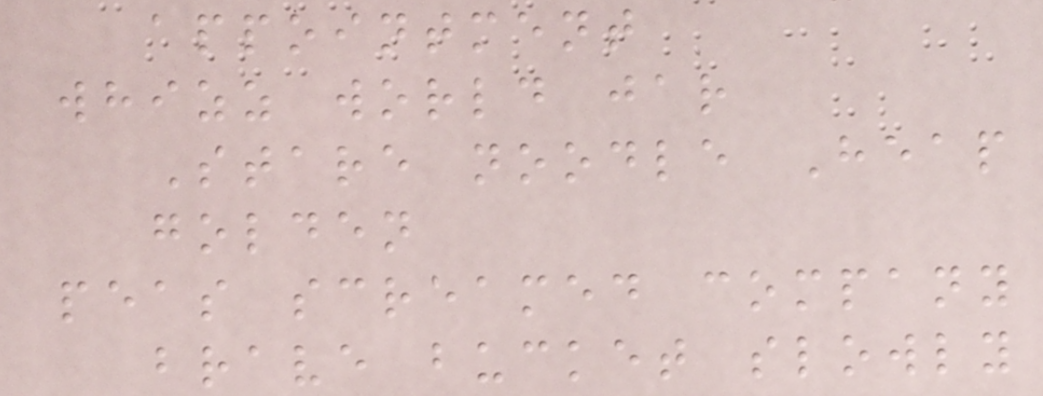appointment
whizz world jar
Stare noodle Heap
golden
peas screamed company
brave bucket slowly
